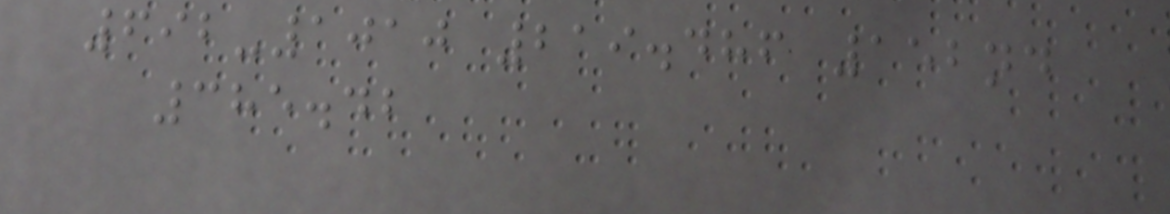692-1010 219.486 152nd
385.42
